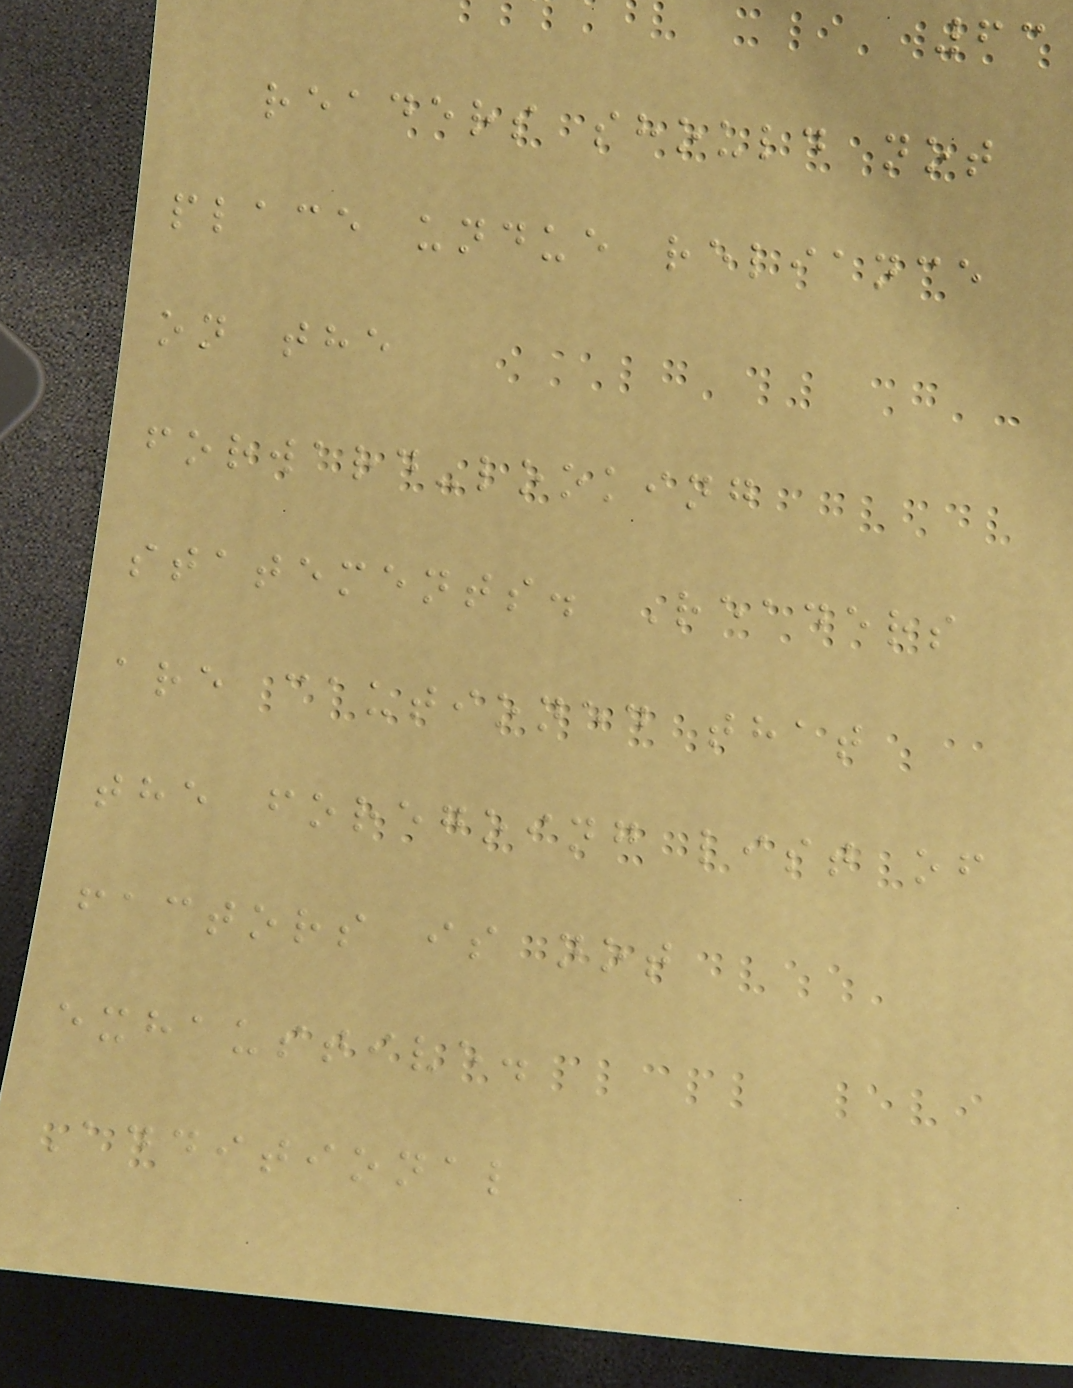63
readers should not
place undue reliance
on the
forward-looking
statements. Readers
are cautioned that
the foregoing list of
factors is not
exhaustive.
Additional
